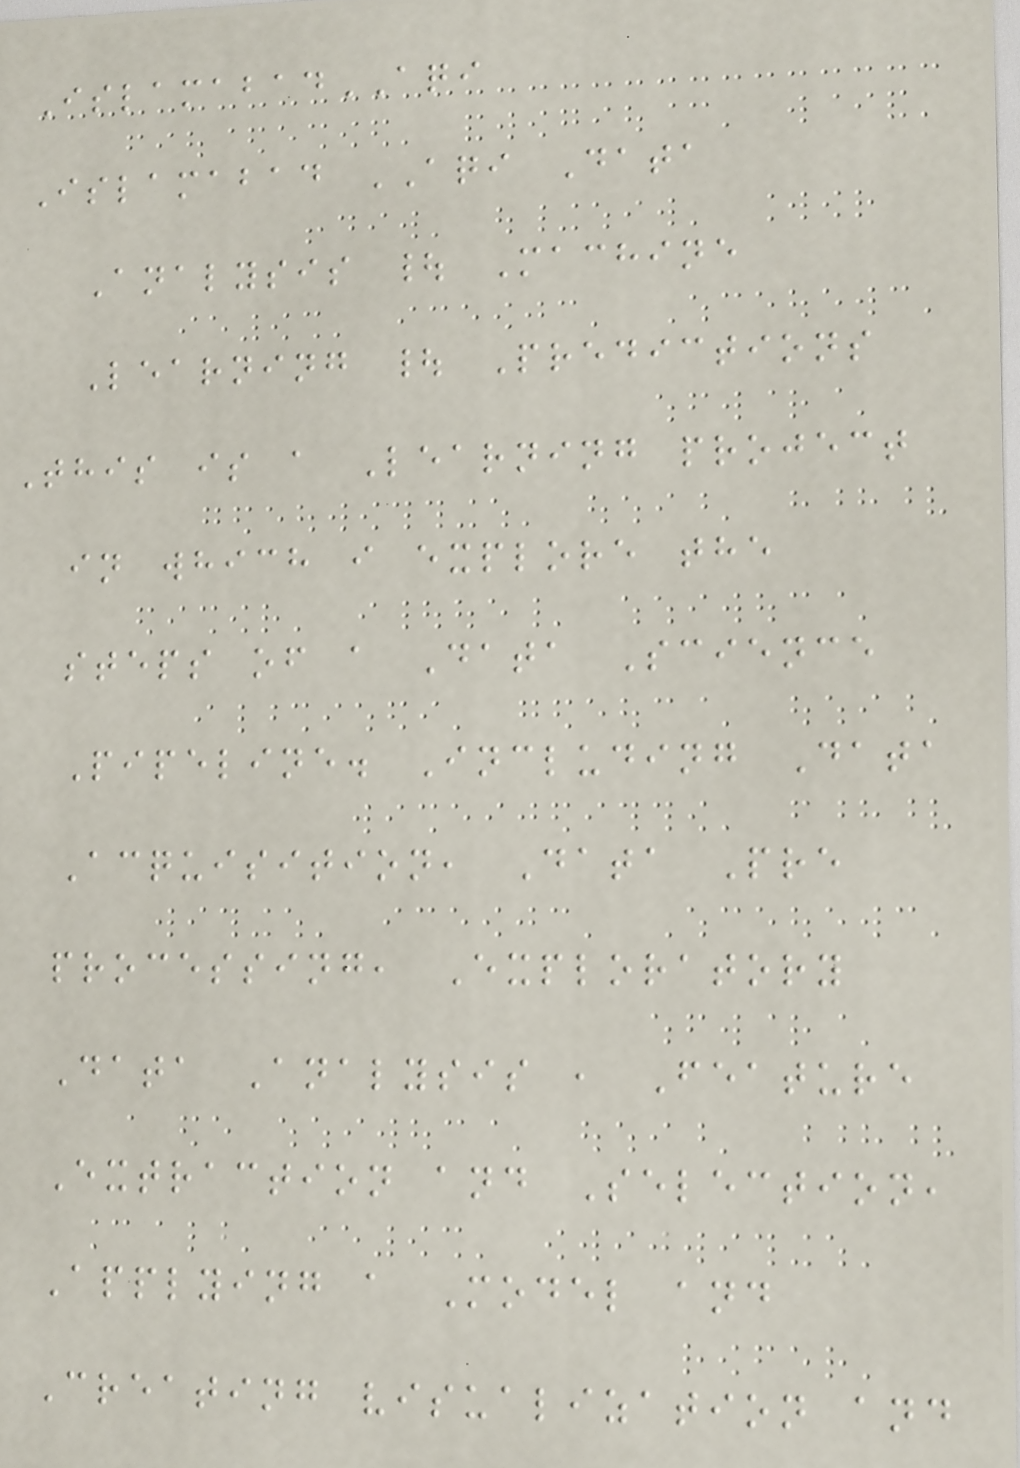IslamabadAQI
Islamabad AQI Data
Analysis | Machine
Learning | Predictions
This is a Learning project
in which i explore the
steps of a Data Science
Pipeline. Including Data
Acquisition, Data Pre
processing, Exploratory
Data Analysis , Feature
Extraction and Selection,
Applying a Model and
Creating visualization and
